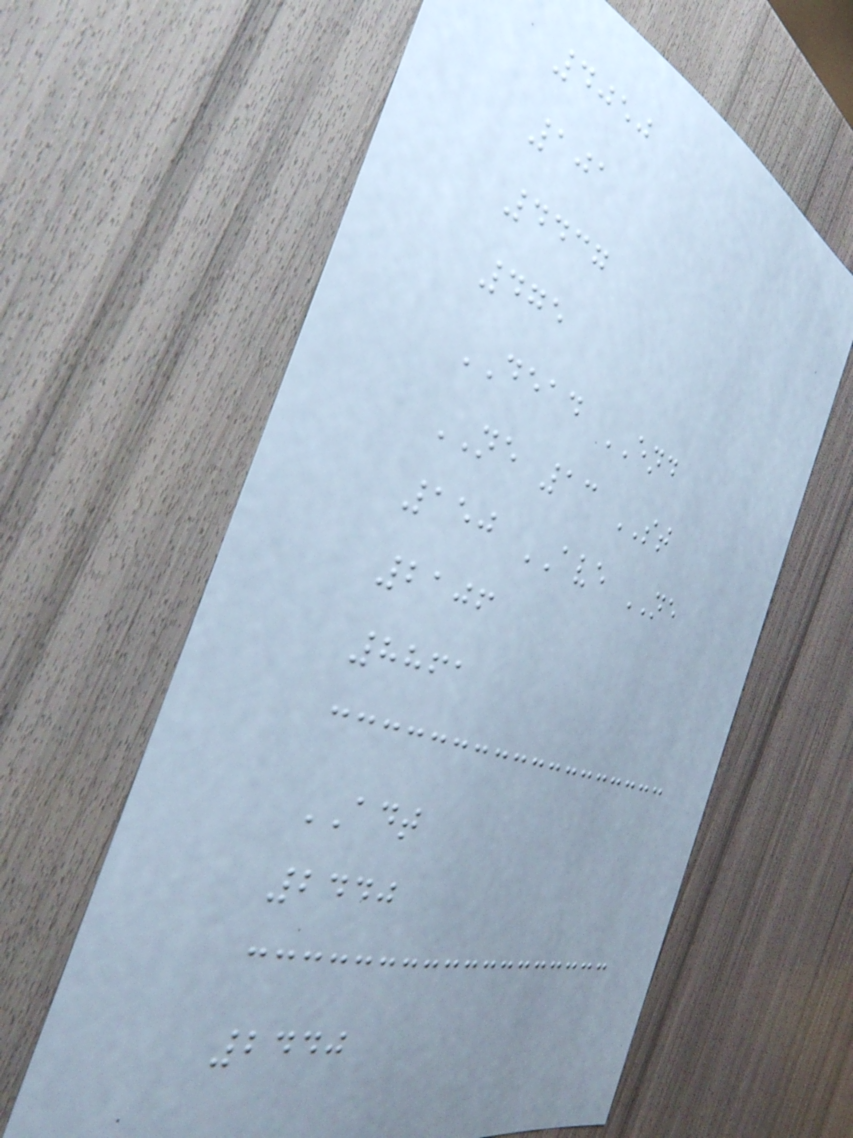4050
101
4437
475
DEAD END
NE 13 ST
150 AVE NE
2106
8861
ADT
2440
2440
